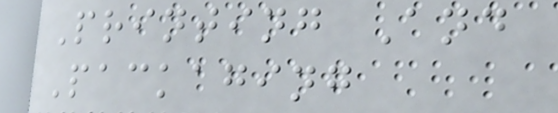Printing And
Packaging
